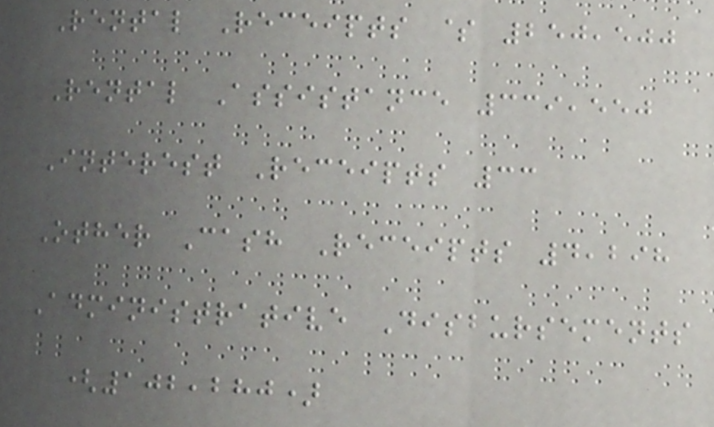Rental Receipts $ 250,500
Rental Assistance 339,550
Interest Receipts 33
Other Cash Receipts 4,298
Administrative Disbursements
(102,280)
